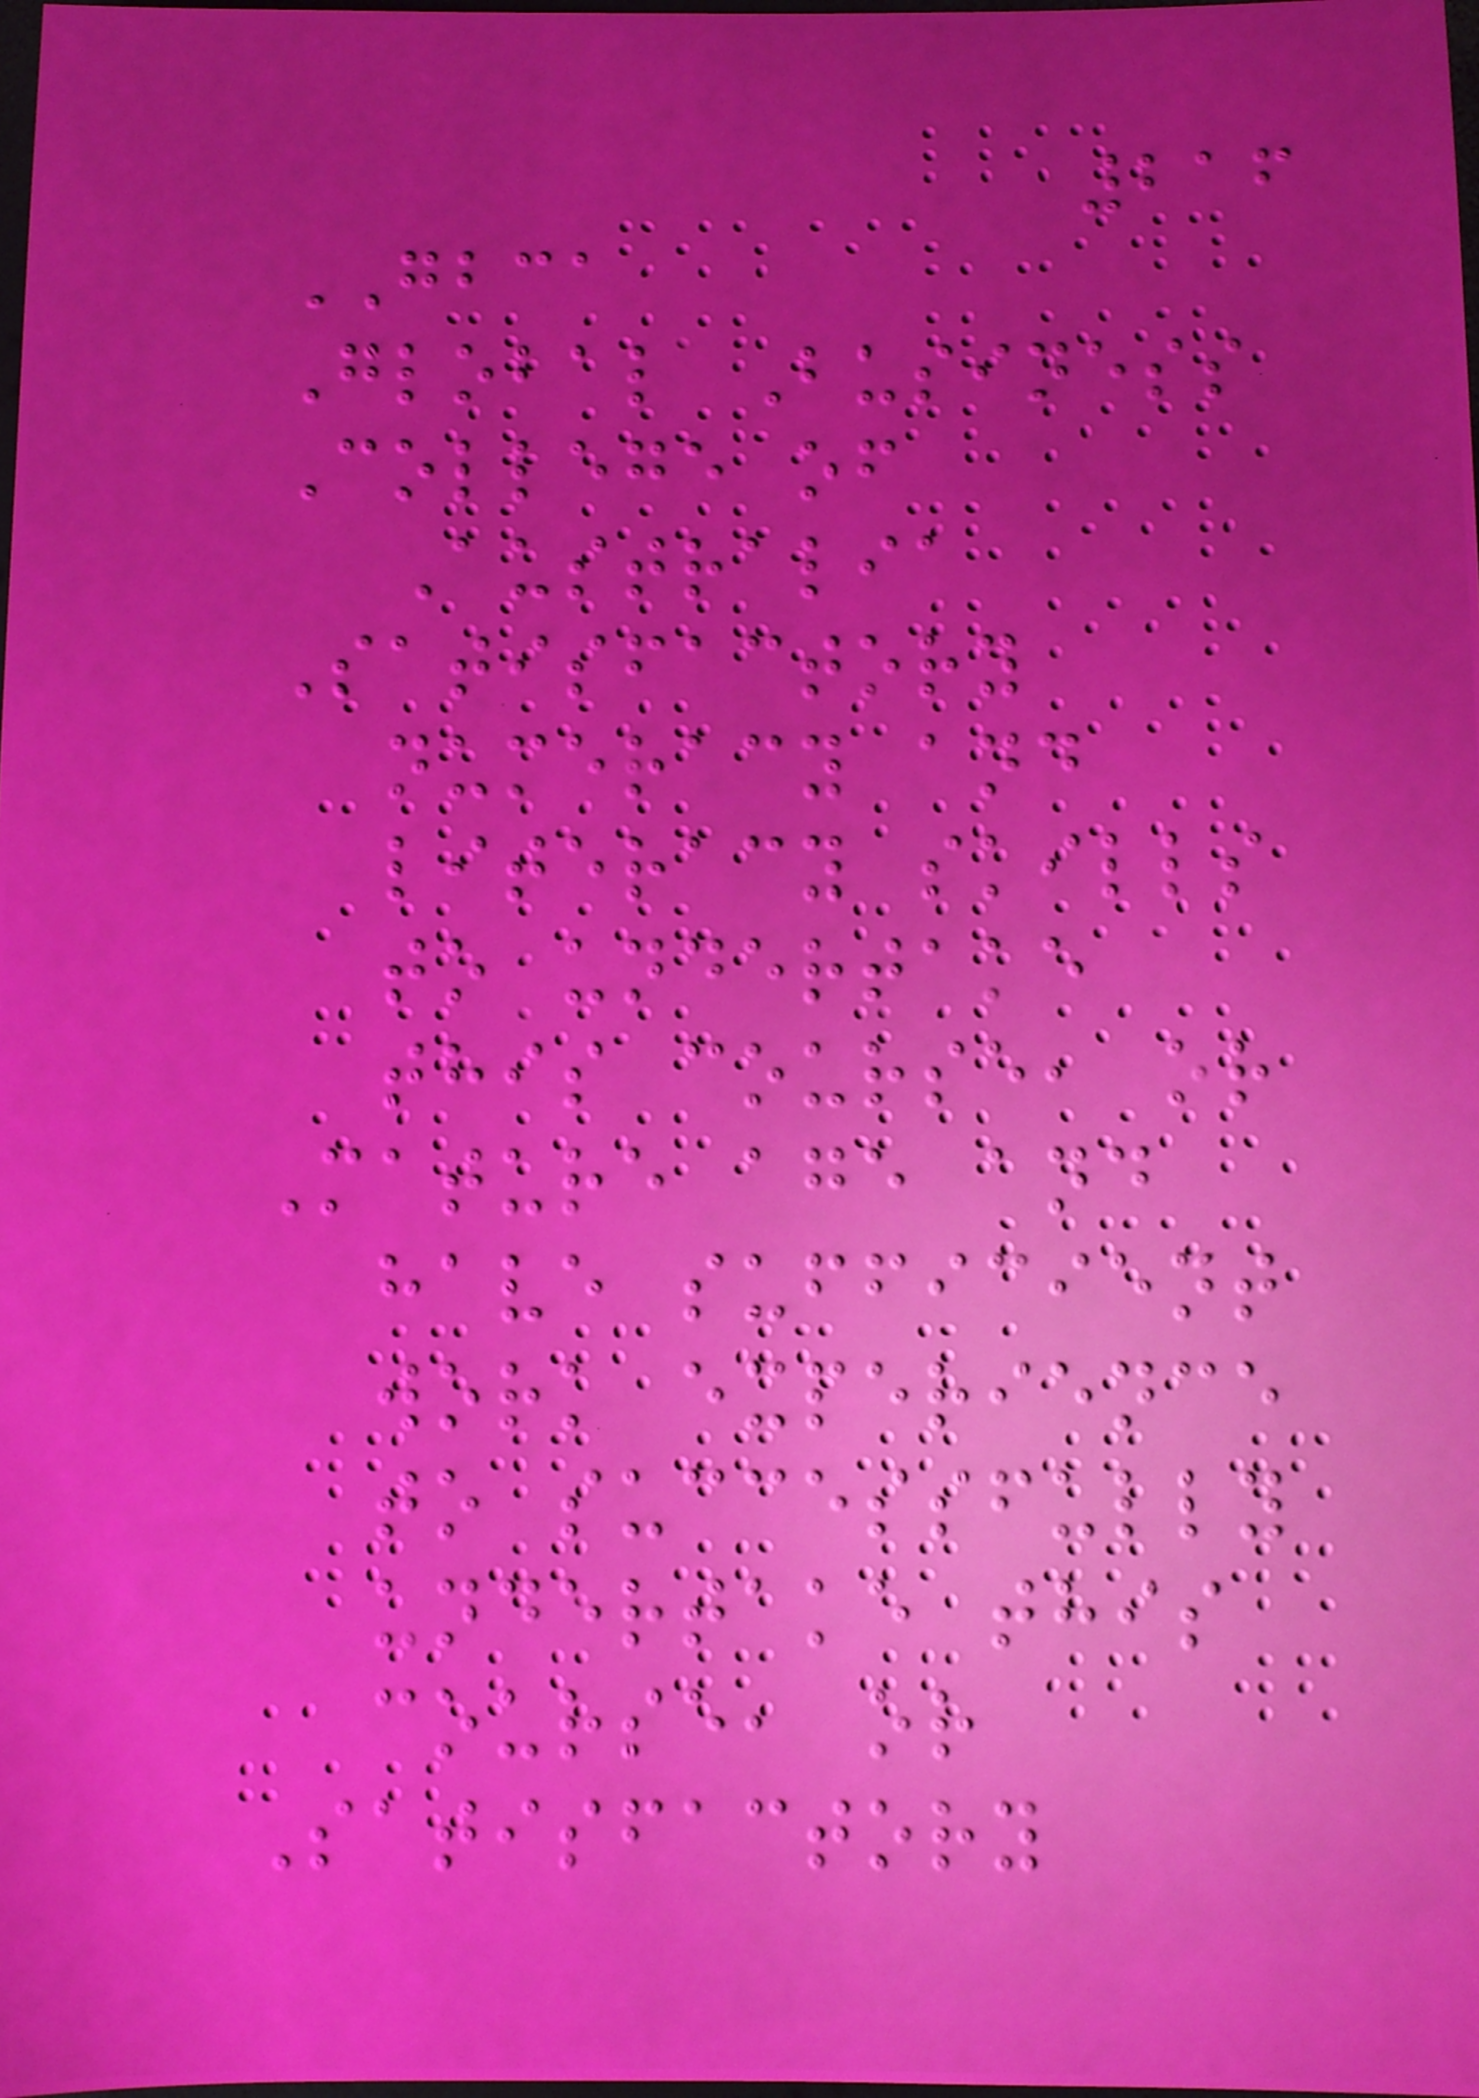216
GBCA
Global Business
College of
Australia
Satisfactory
numeracy and
literacy skills
to undertake
this course, or
Mature age and
have sufficient
work experience
to successfully
undertake this
course, or
Satisfactory
